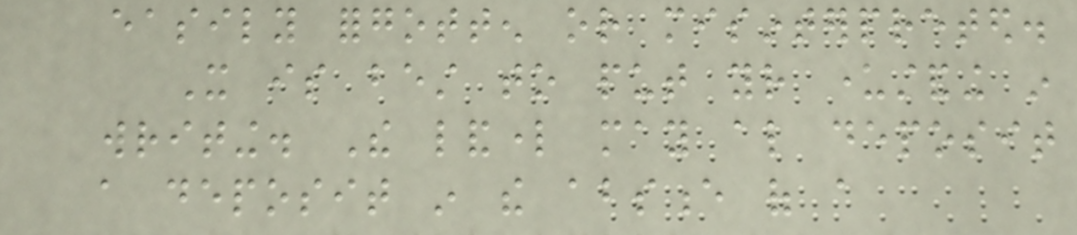easily forgotten or misinterpreted.
It is best to put your understanding in
writing. The landlord may also deposit
a deposit in the absence of a
